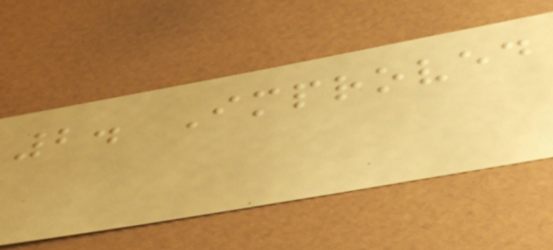2. Improved
